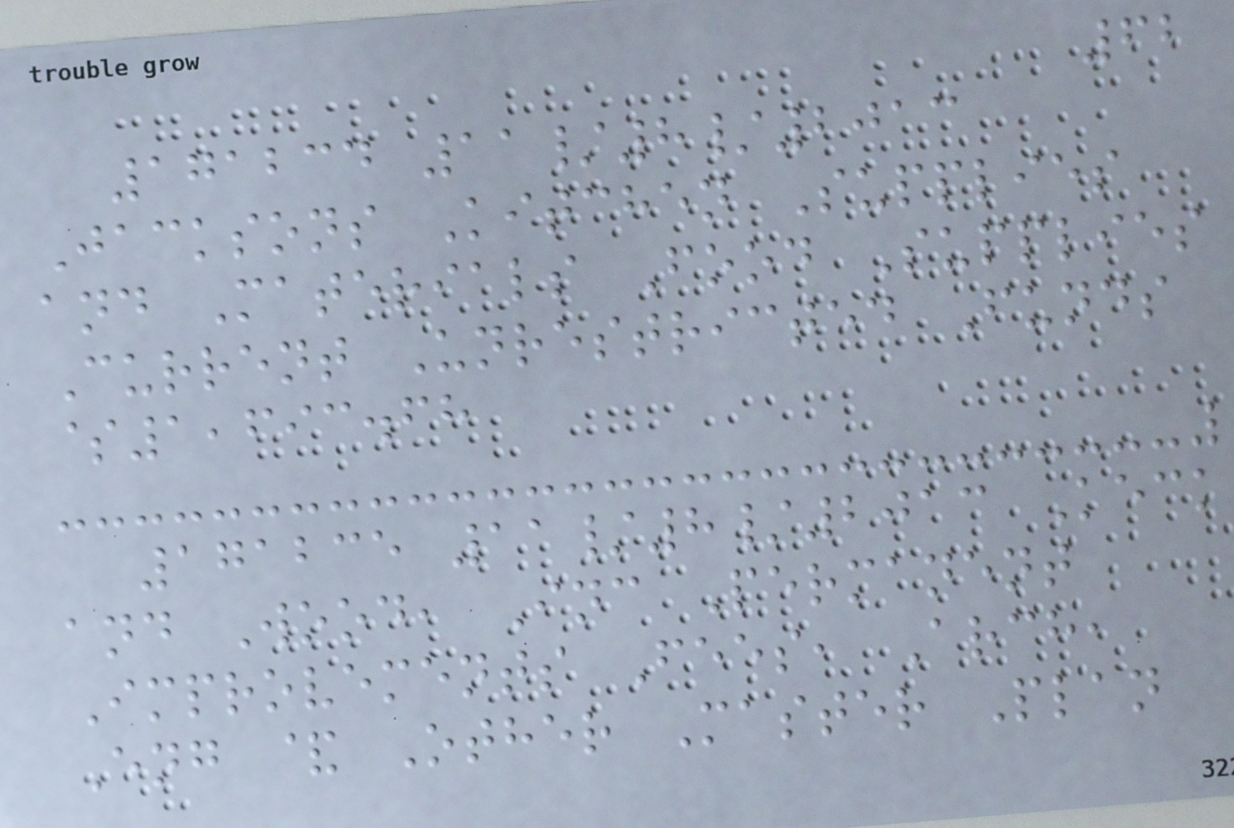62
171234 11/8/2013
Jacksons Kitchen Supplies
and Materials Food Supplies
Current Unrestricted Funds
$1,693.68
171235 11/8/2013 Keck
and Wood, Inc Permanent
Improvements Fees, Arch,
Eng & Other Master Plan
